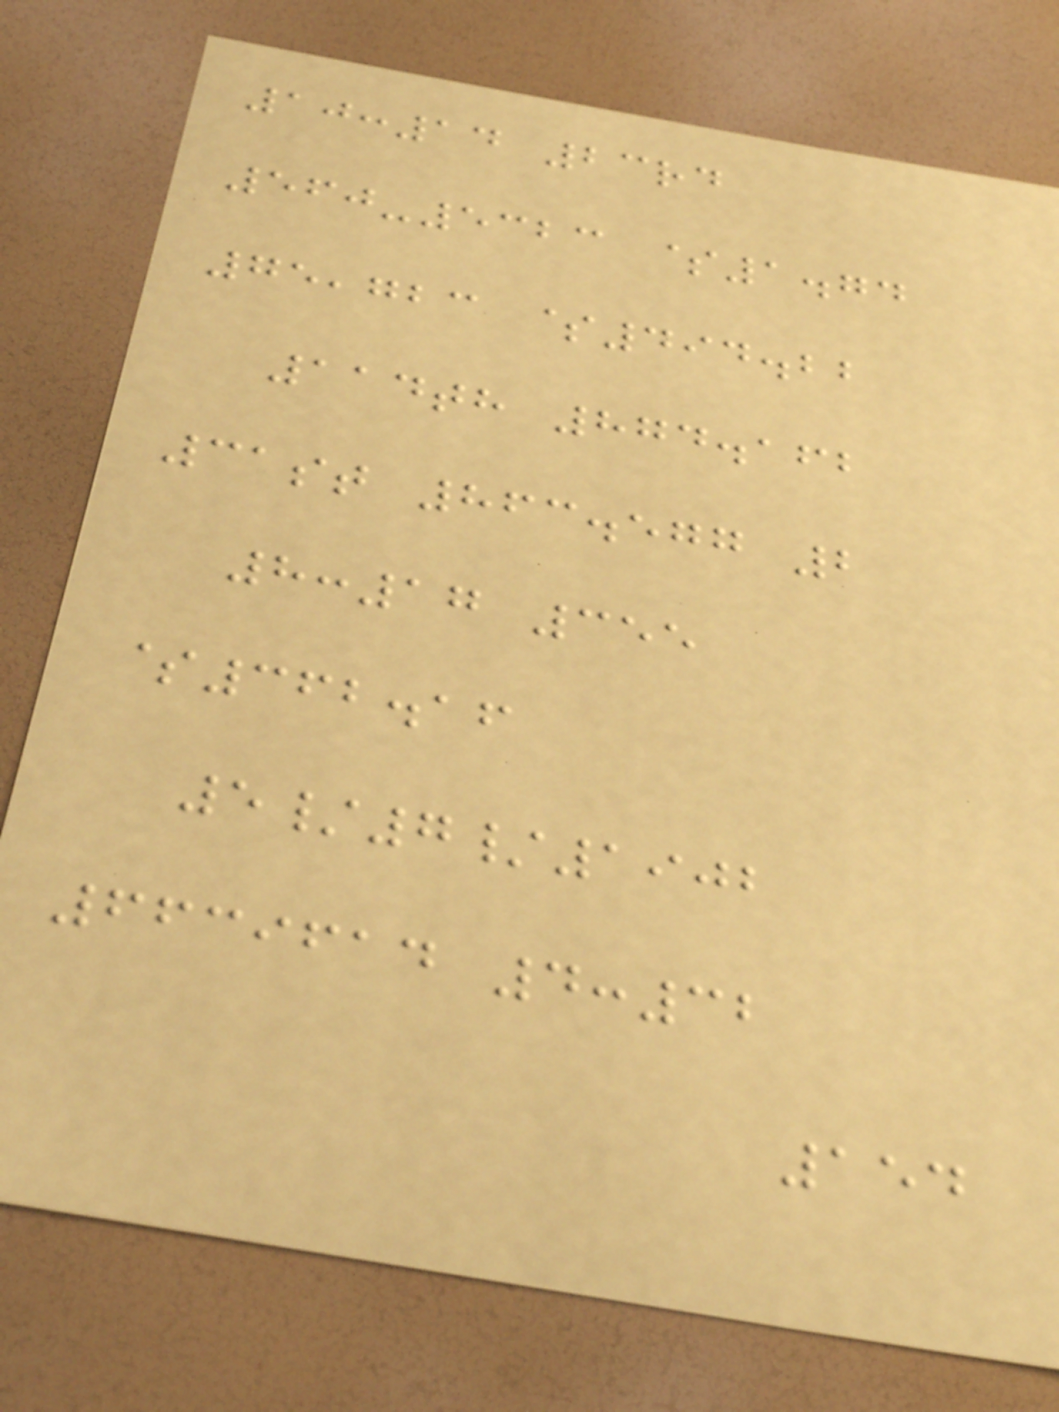10:14 23rd
560-5323 $1.74
75,723 $494.22
114th 874.162
31st 863.577 2
8:17 355
$362.16
5/7/1902
6639614 4:32
154
